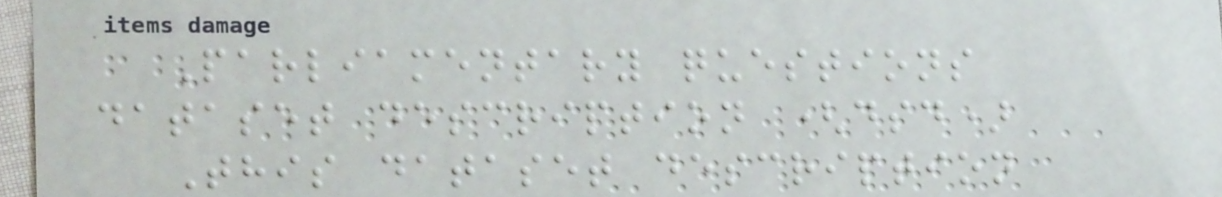Parliamentary questions
dataset description (dsd)
This dataset description
